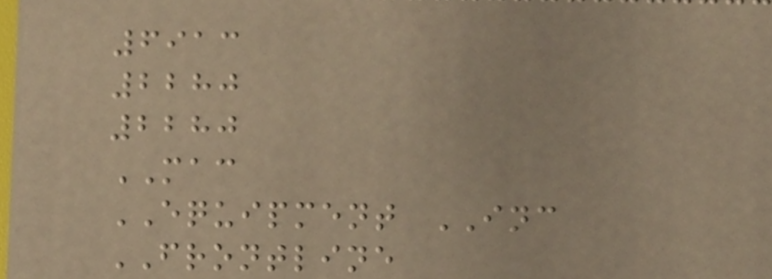6913
2280
2280
MAC
EQUIPMENT INC
FRONTLINE
